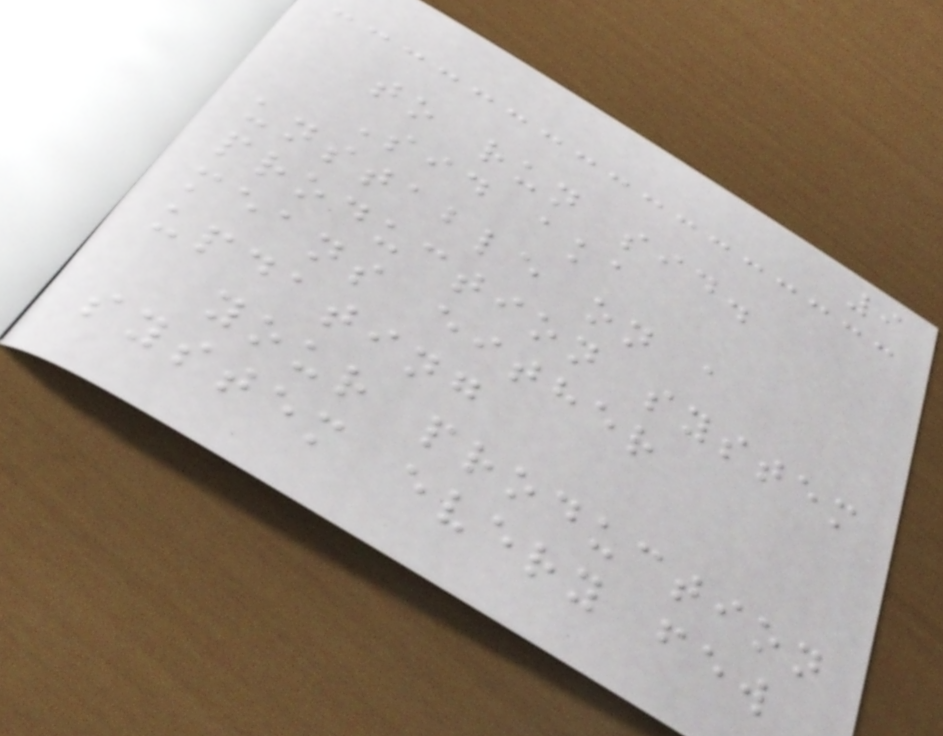9
to run sid.
Sid aka
unstable on a
production system
means either
updating
your production
system every few
